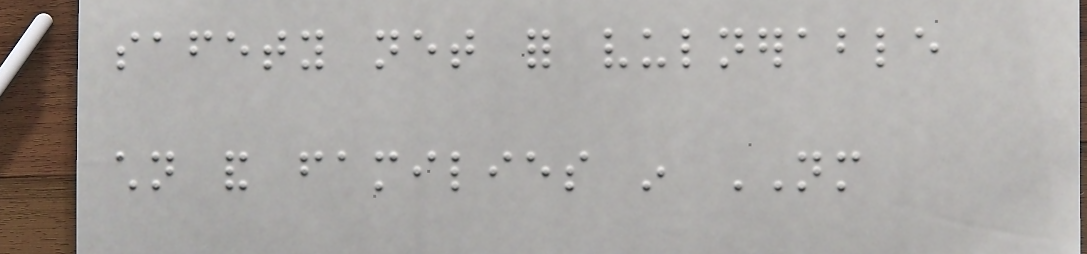safety net for vulnerable
children and families in NM
